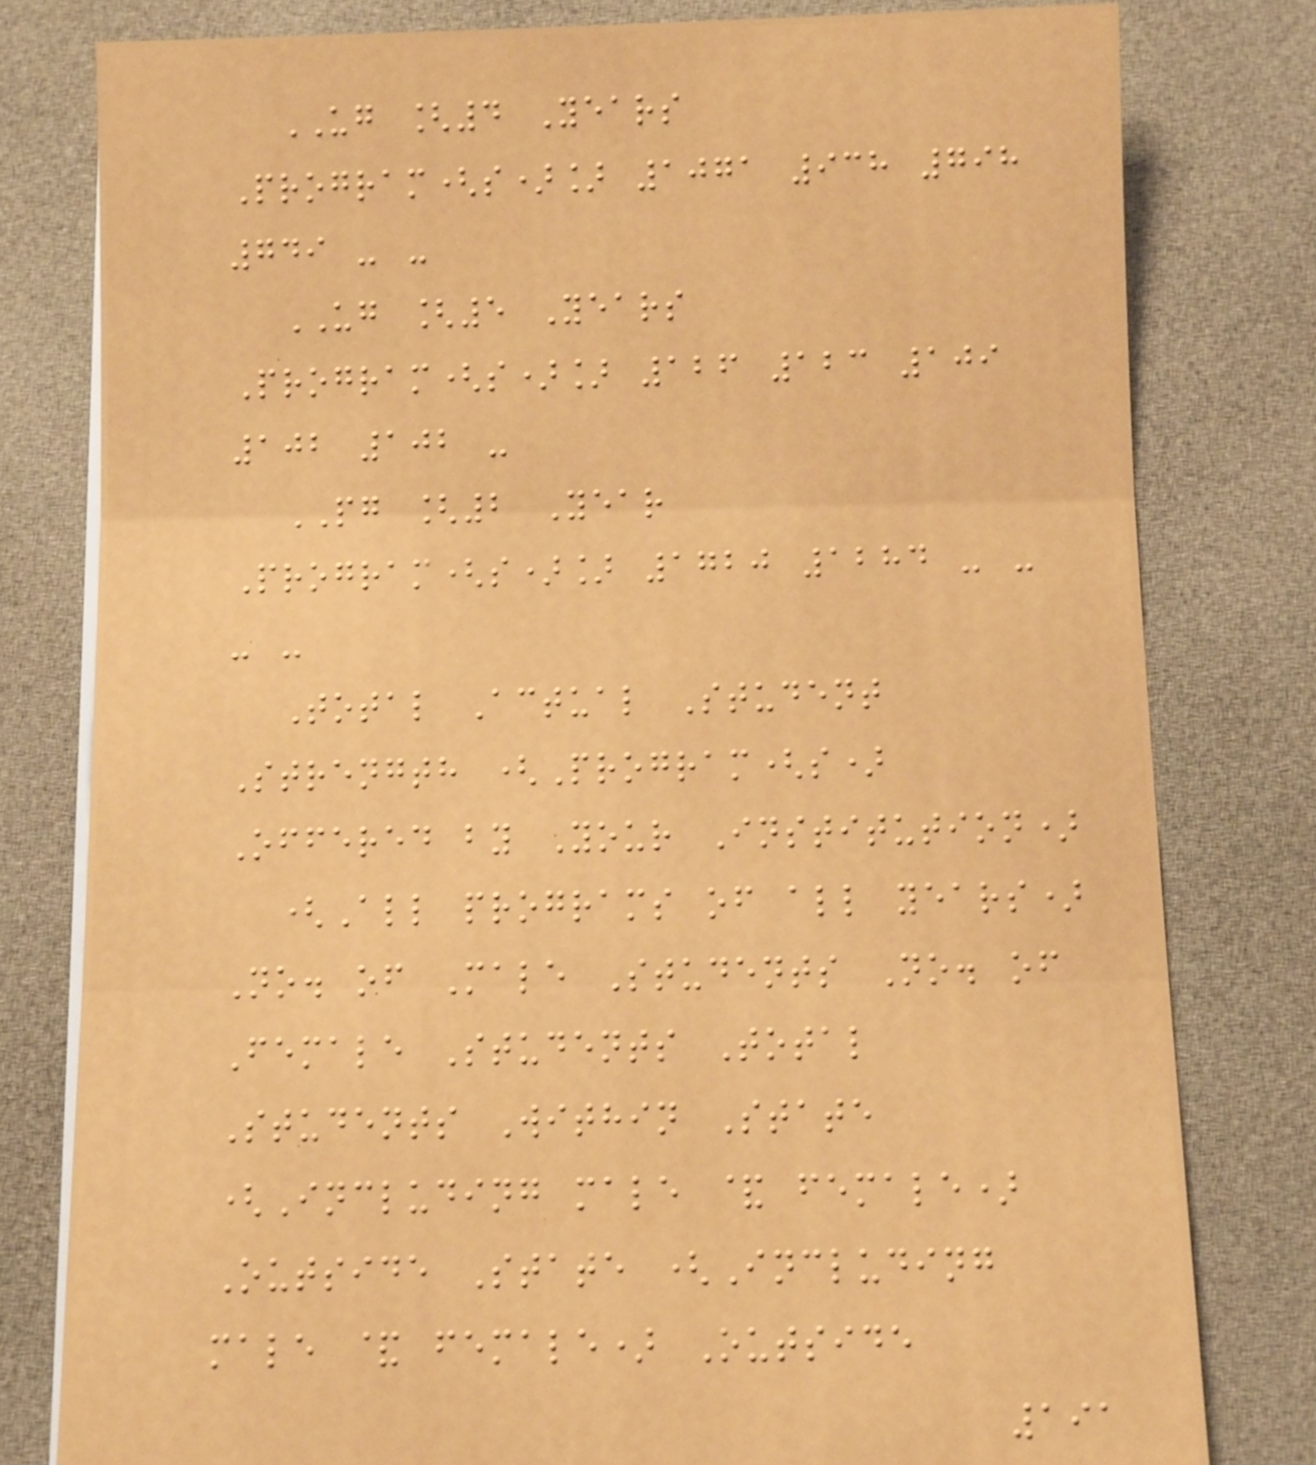UG [4 Years
Program(s)] 1071 938 798
749 - -
UG [5 Years
Program(s)] 126 123 109
102 102 -
PG [2 Year
Program(s)] 1720 1284 - -
- -
Total Actual Student
Strength (Program(s)
Offered by Your Institution)
(All programs of all years)
No. of Male Students No. of
Female Students Total
Students Within State
(Including male & female)
Outside State (Including
male & female) Outside
191
